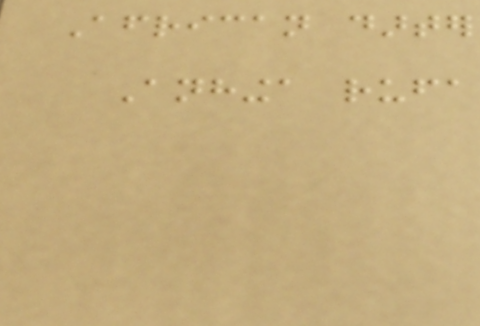African darter
Anhinga rufa
